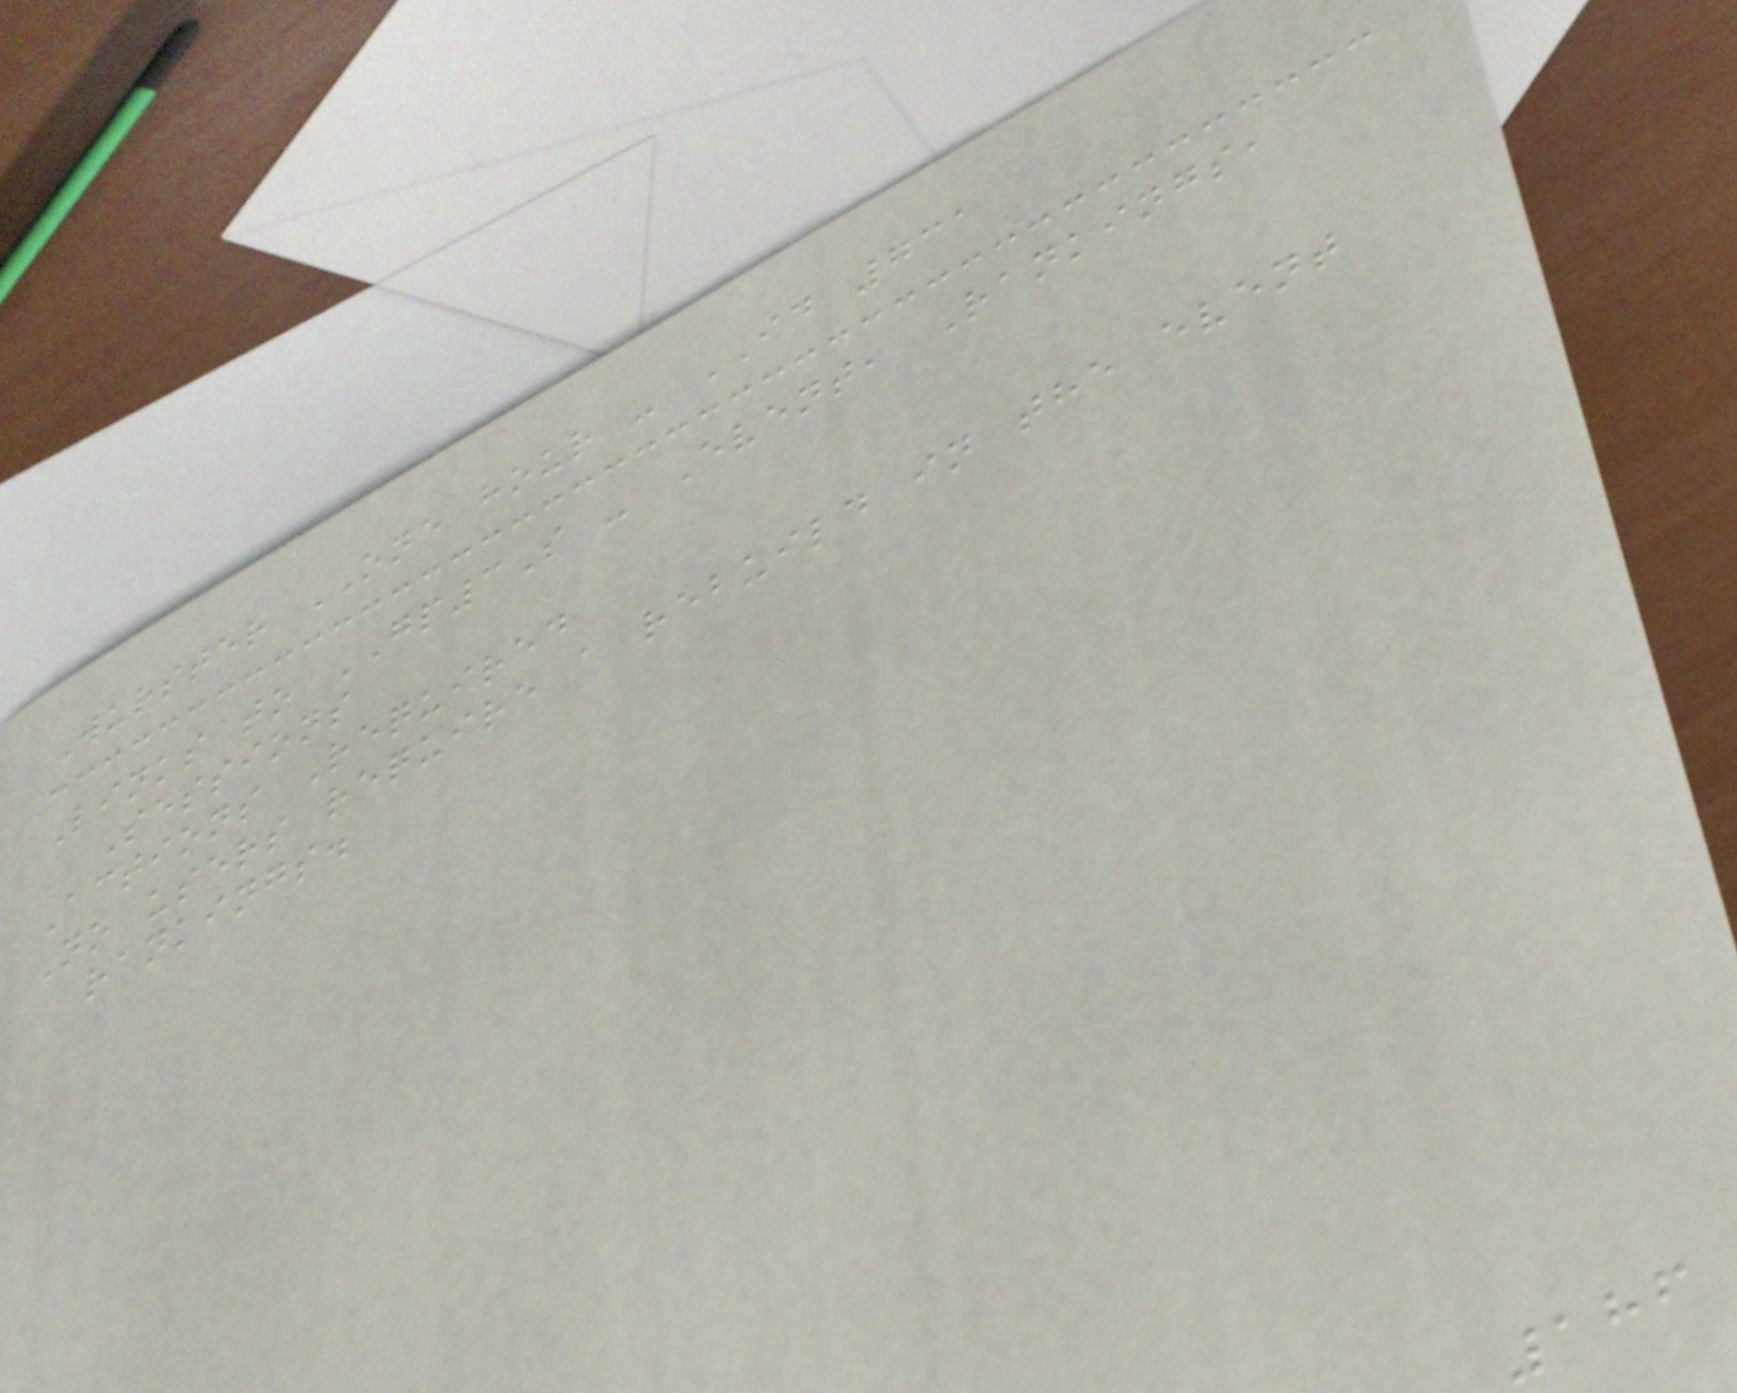Wurster ONE hour - ID 731
Links to GP3S - Event, Rankings,
Sessions
Actions Required
No users require a rebuild in the event
rankings.
186
